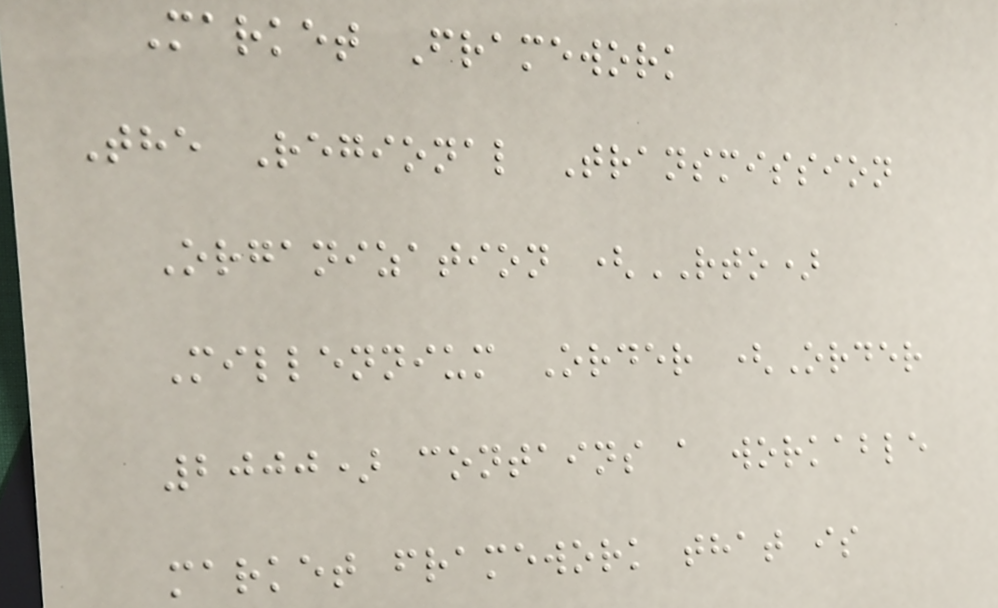Market Framework
The Regional Transmission
Organization (RTO)
Millennium Order (Order
2000) contains a workable
market framework that is
